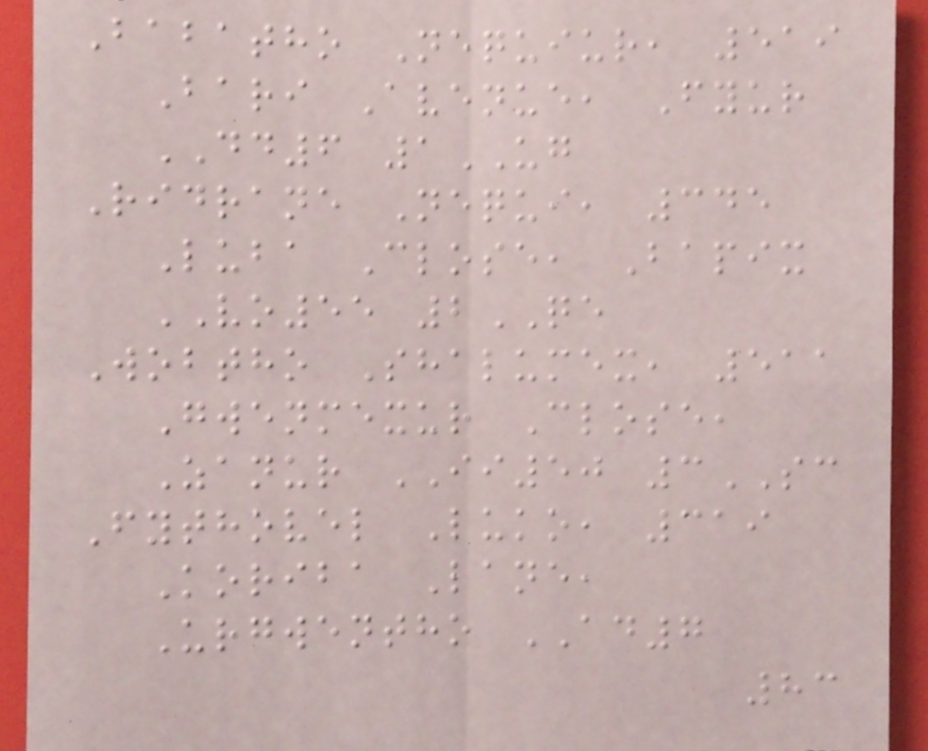Babatho Nequiur, 519
Bari Avenue, Fyur
DD6 1UG
Ridrane Nequi, 345
Luba Close, Bapix
VO55 2QE
Wobtho Shalumex, 511
Gwenmexur Close,
Zanur II50 3SC
Fythovel Luko, 319
Koriba Lane,
Urgwentho AD7
83
